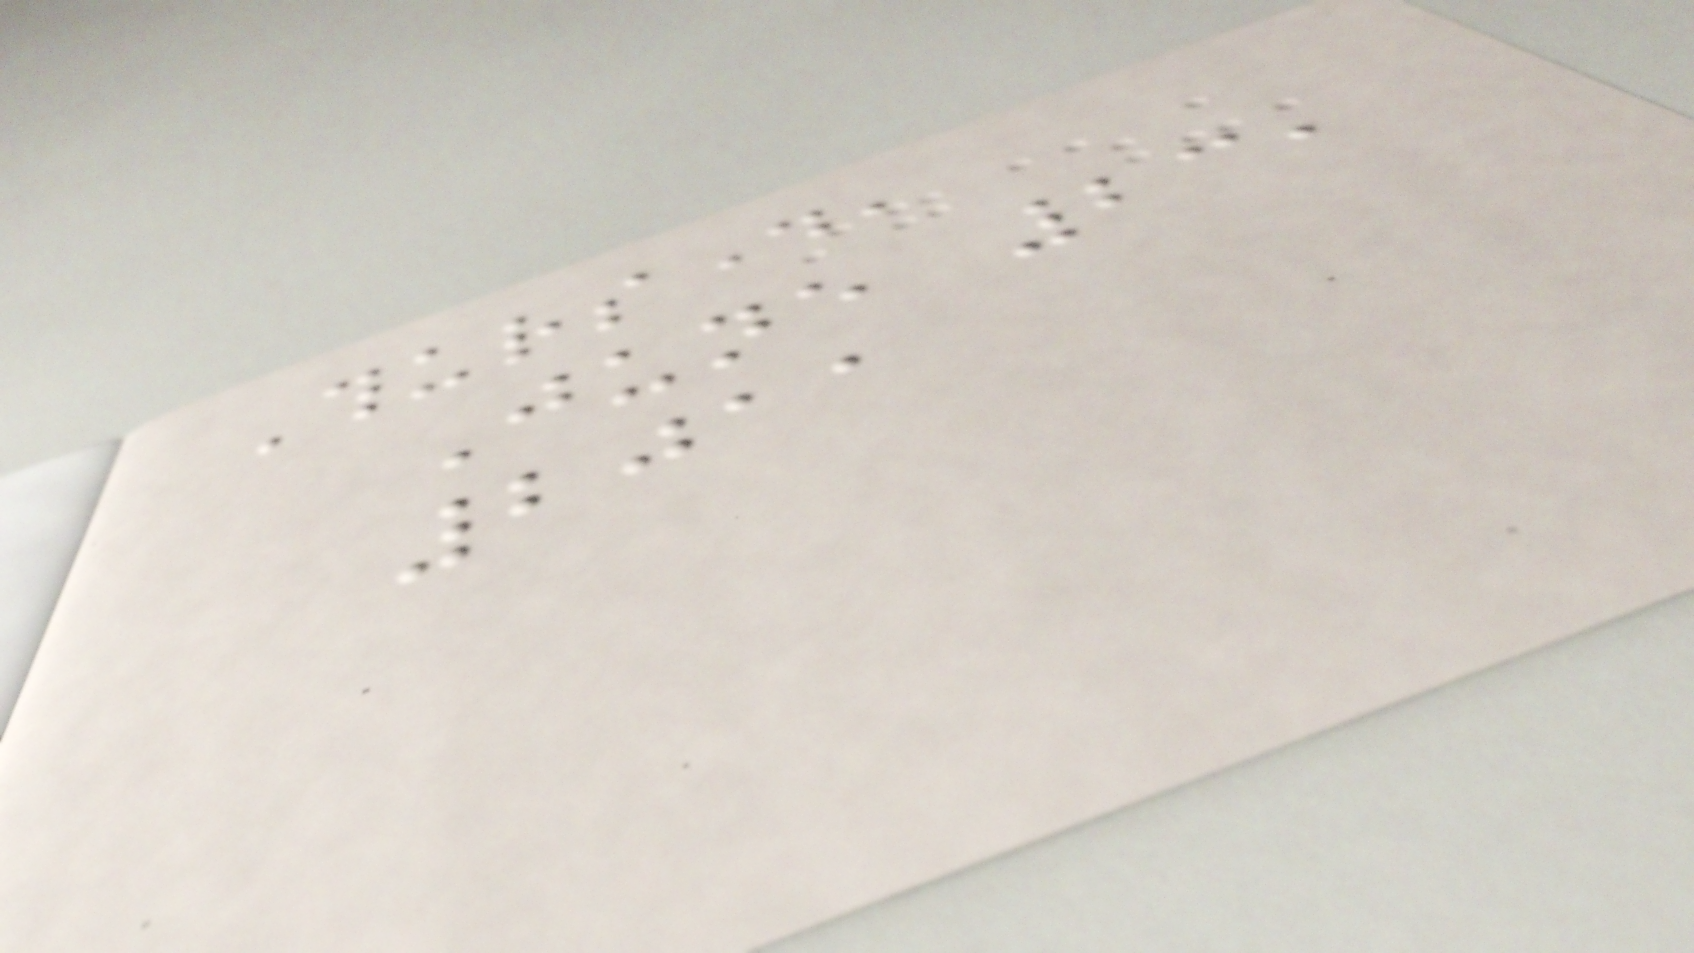Thursday,
June 23,
2011
